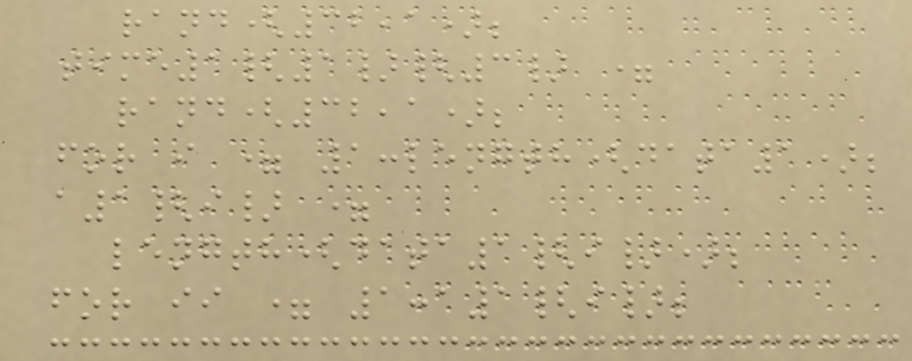rand(32,1);
time1{1}{3} =
rand(32,1);
for i = 1:length(data1);
a1{i} =
length(data1{i});
for ii = 1:a1{i};
